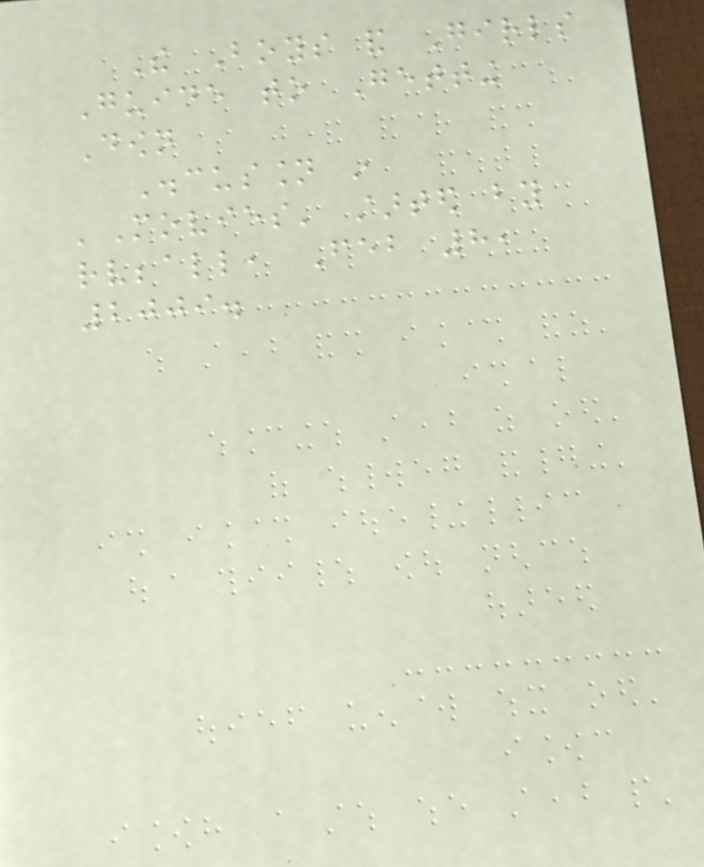The Boys and Girls
Guide to Getting
Down
Discussion in
'Movies' started by
rvbball, Feb 8,
2009.
